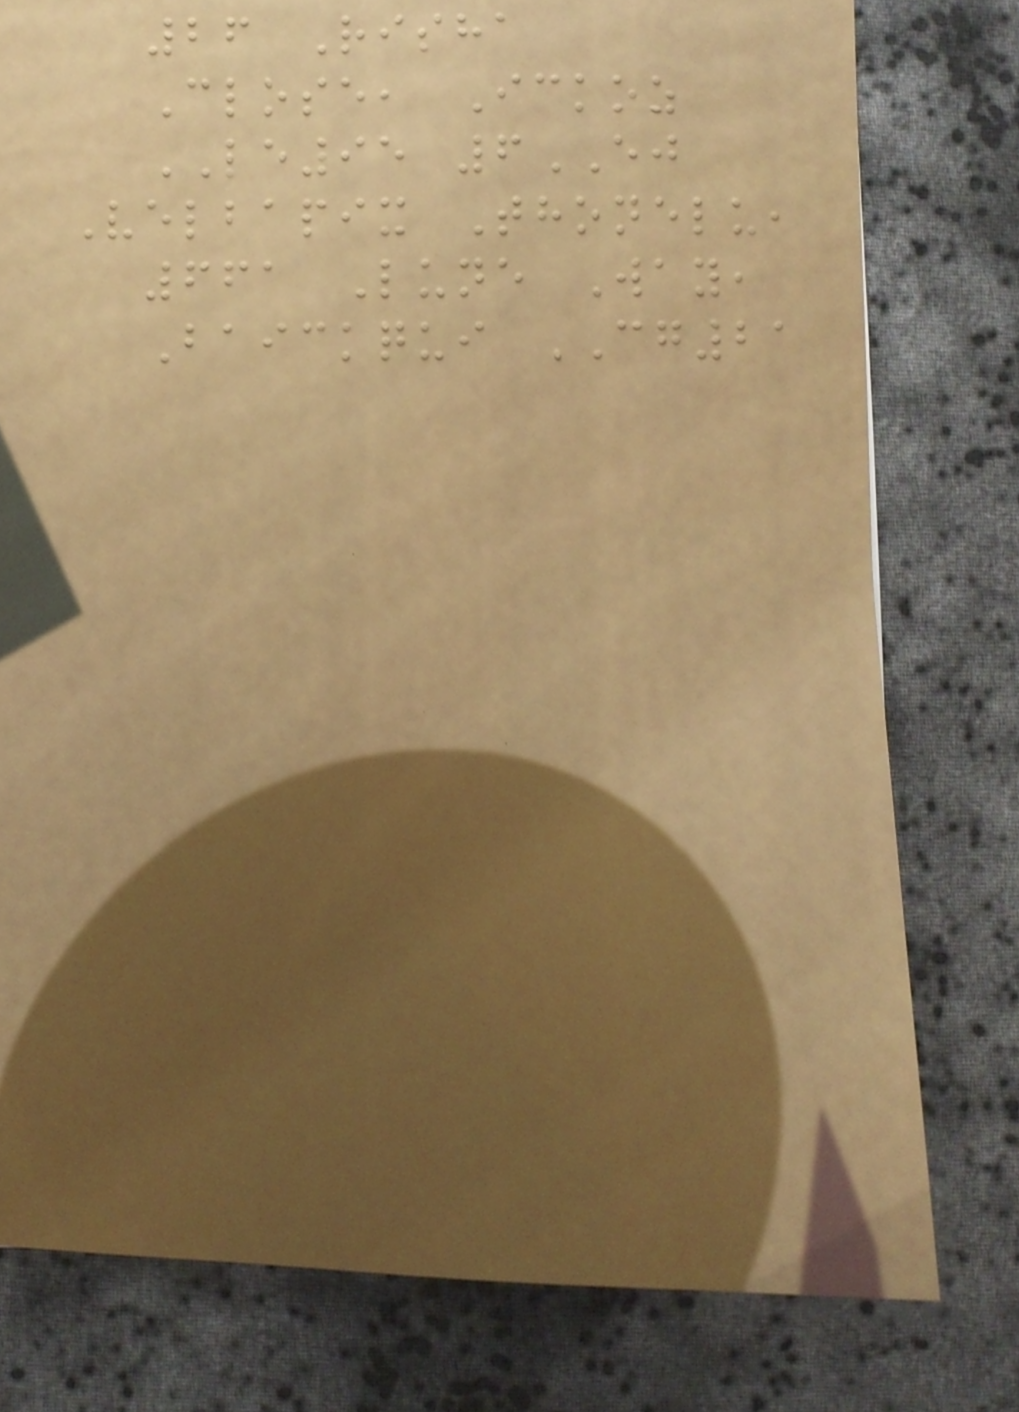26 Risha
Close, Ickoz
LE95 6EJ
Velbapix Thonelu,
661 Lune Way,
Baickqui CG21
